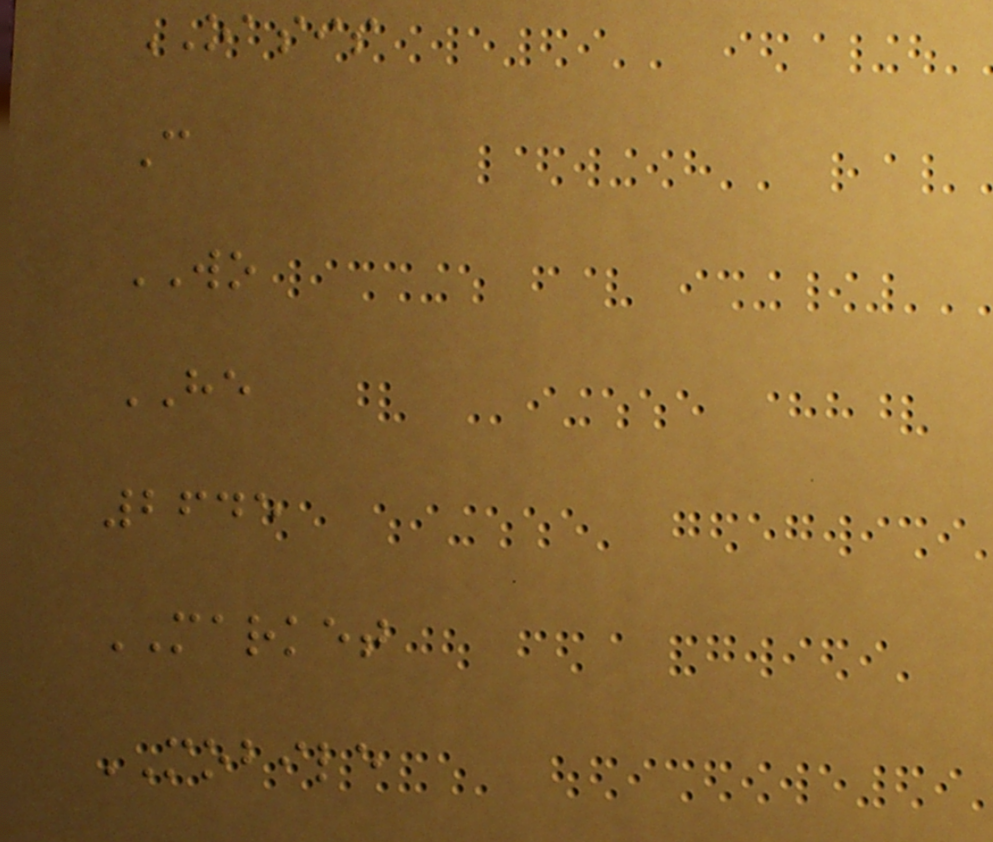OASIS
C
WO
HE
2645
MARKET
MOBILE
